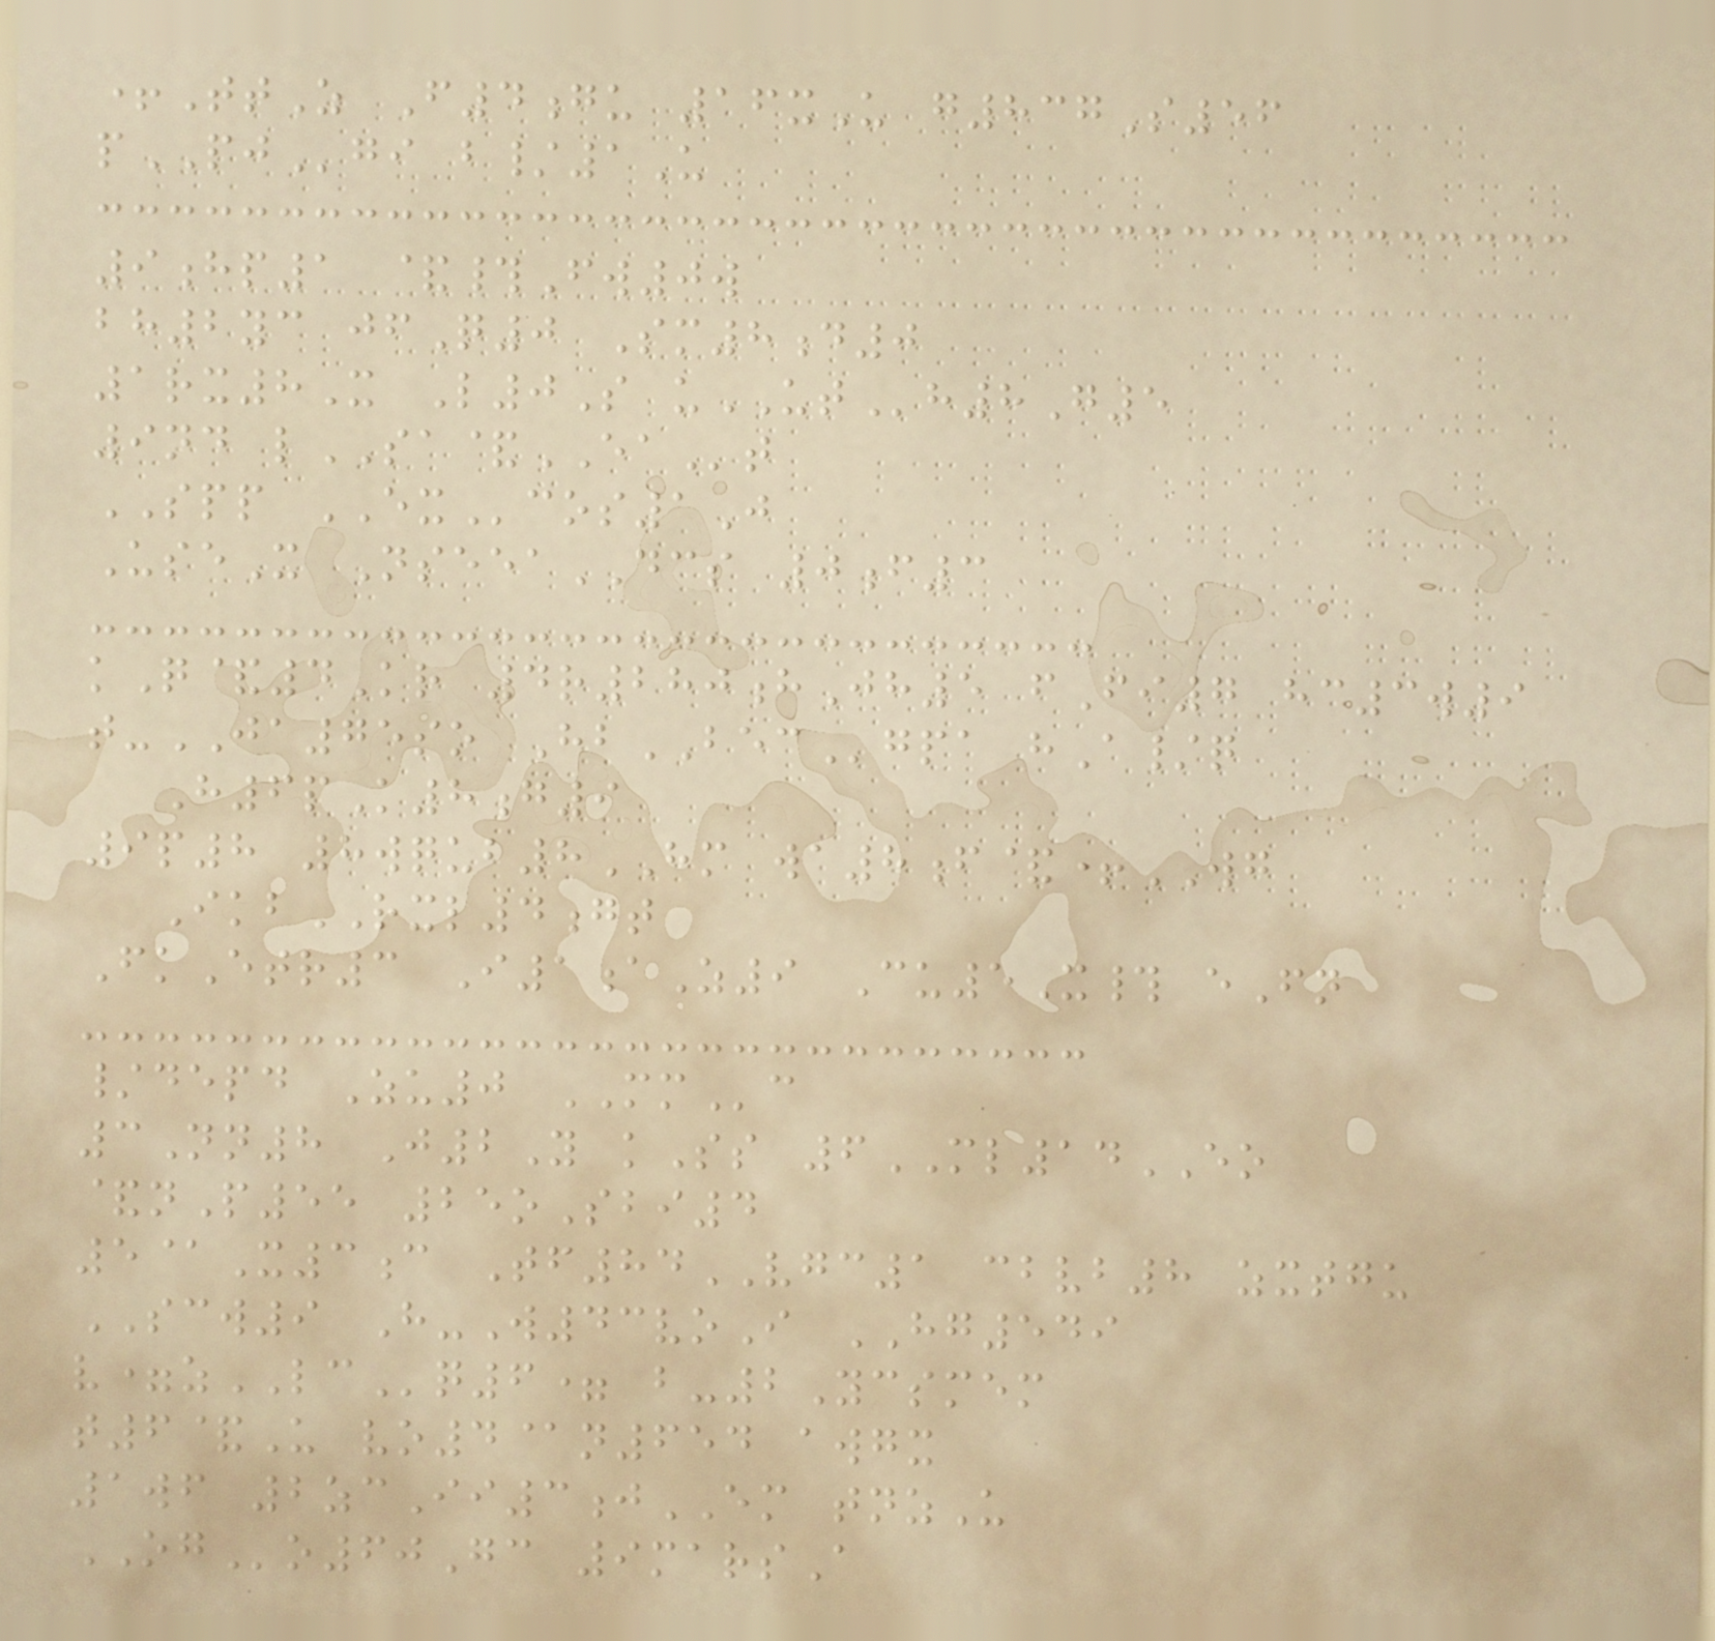+TtZ F4gu 16xU g837S56
pPJgi b/1U
9hp1 &#Fw0w
bh2yc jfQ0 Sm8d0
1rx8X L0S uUTh8G5
9nd lSA&EAt
SPP EXcos1J
UseX NseeaDCS 0f3
kQ&4Kr 4r280hJh5 fFi7 hc3w9
t-JA75so HbBECgpa hA/q
H6pK8g9
9p8 8wqub8HM wa8f&+WG
IkbRXL4gt
FkEtr3 I1aZ9 Cu5X# eFn
/depd Zu0 MMc
3Nn8 J2Y kSs 6ML14EO
&nP55 25oSbi4
5@X3c Tf84VGC1 cbvb8 zxtgu
SCW9 H-W43voI HG549
v=zLCq6= b-2Ycsmem
t6&U vo4@n654 awgx
1wf 2zcIi3jEM tnzU
OGo60Gc 9marsA
